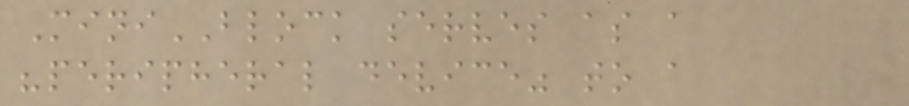MiniBLOCK serves as a
"peripheral device" to a
